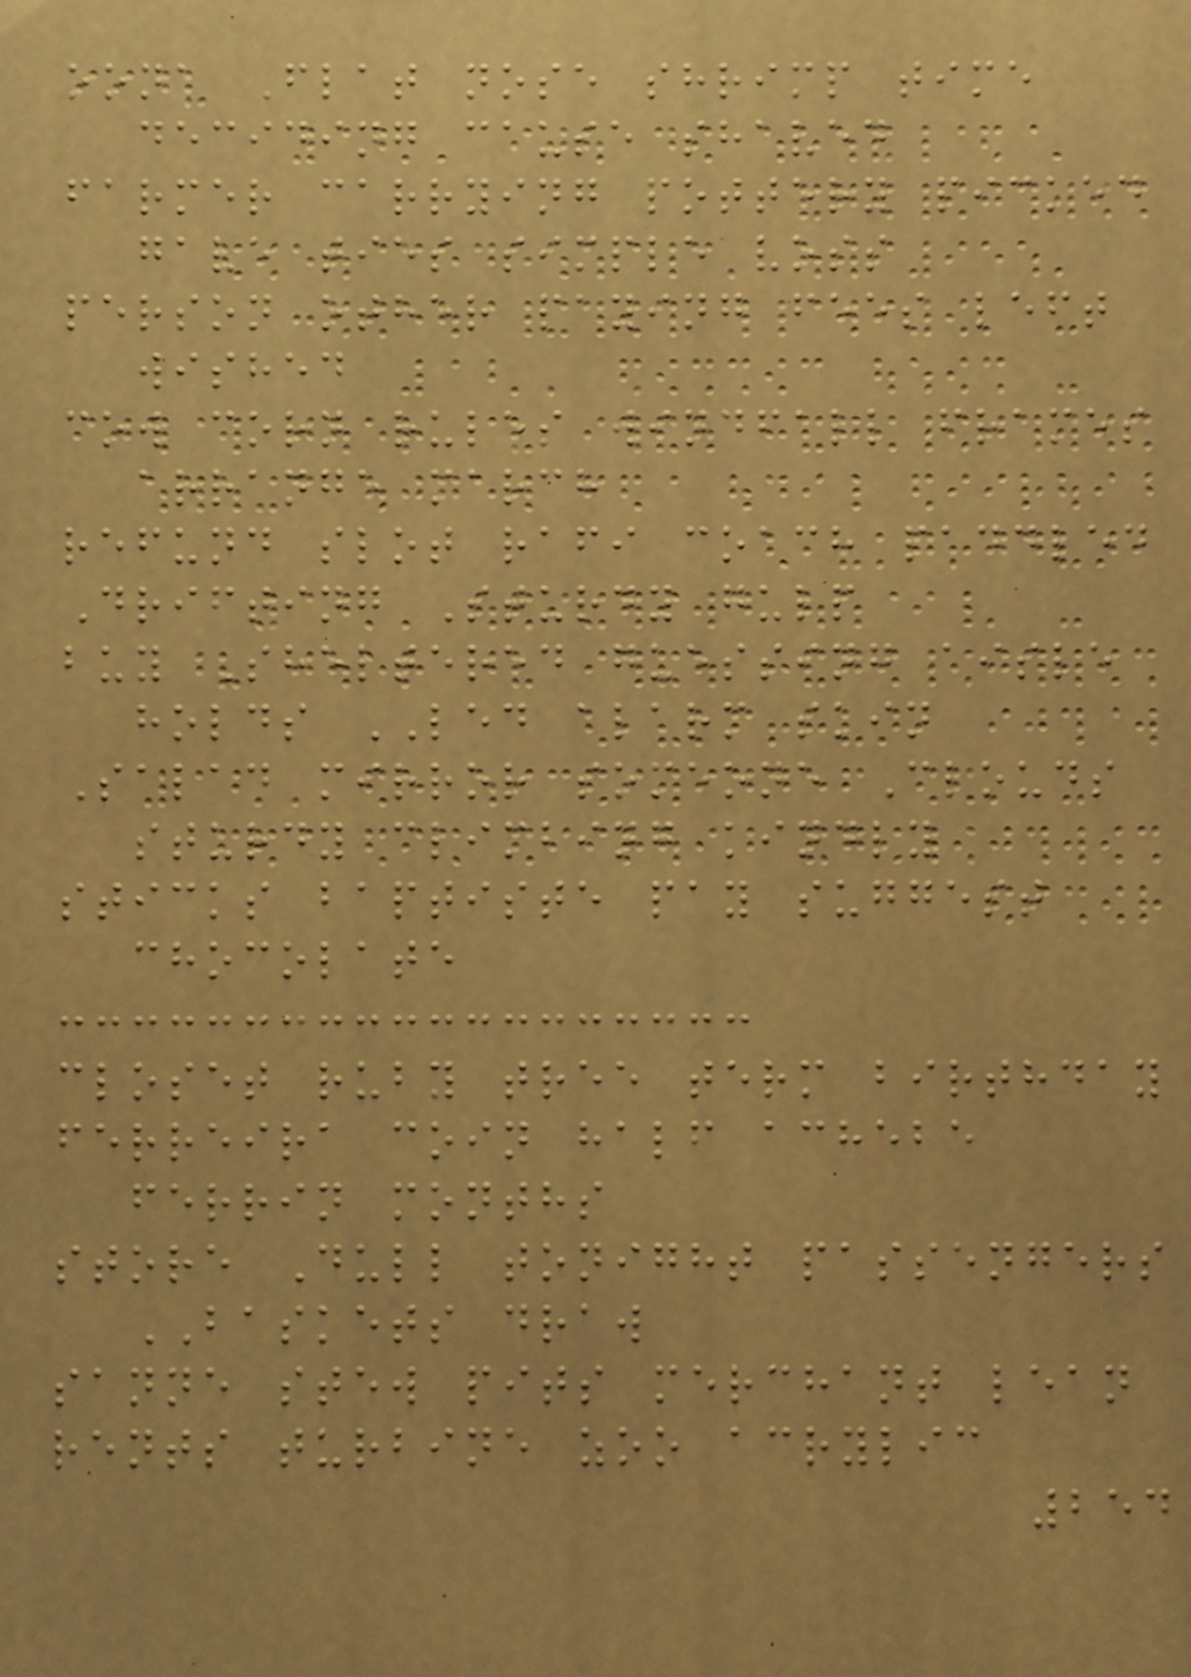oona Flat nose shrimp time
deciding cause shaved
farmer carrying pottery picked
gave ties simple voss
person other paying fees left
wished
cow corn rules windfall frames
arrange march
refund slot rafi coach paddled
Drifting Sturdy gulp
buy Sheltered guessing aisle
holds LED alarm skin
Salad mirror someone Clouds
sturdy climbing kindly
sticks baptiste pay suggest
chocolate
closet ruby tree term birthday
ferreira coin half achebe
ferrin months
store Dull tonight passengers
BASKETS draw
sanne stew pits merchant lean
rents turbine zoo acrylic
254
